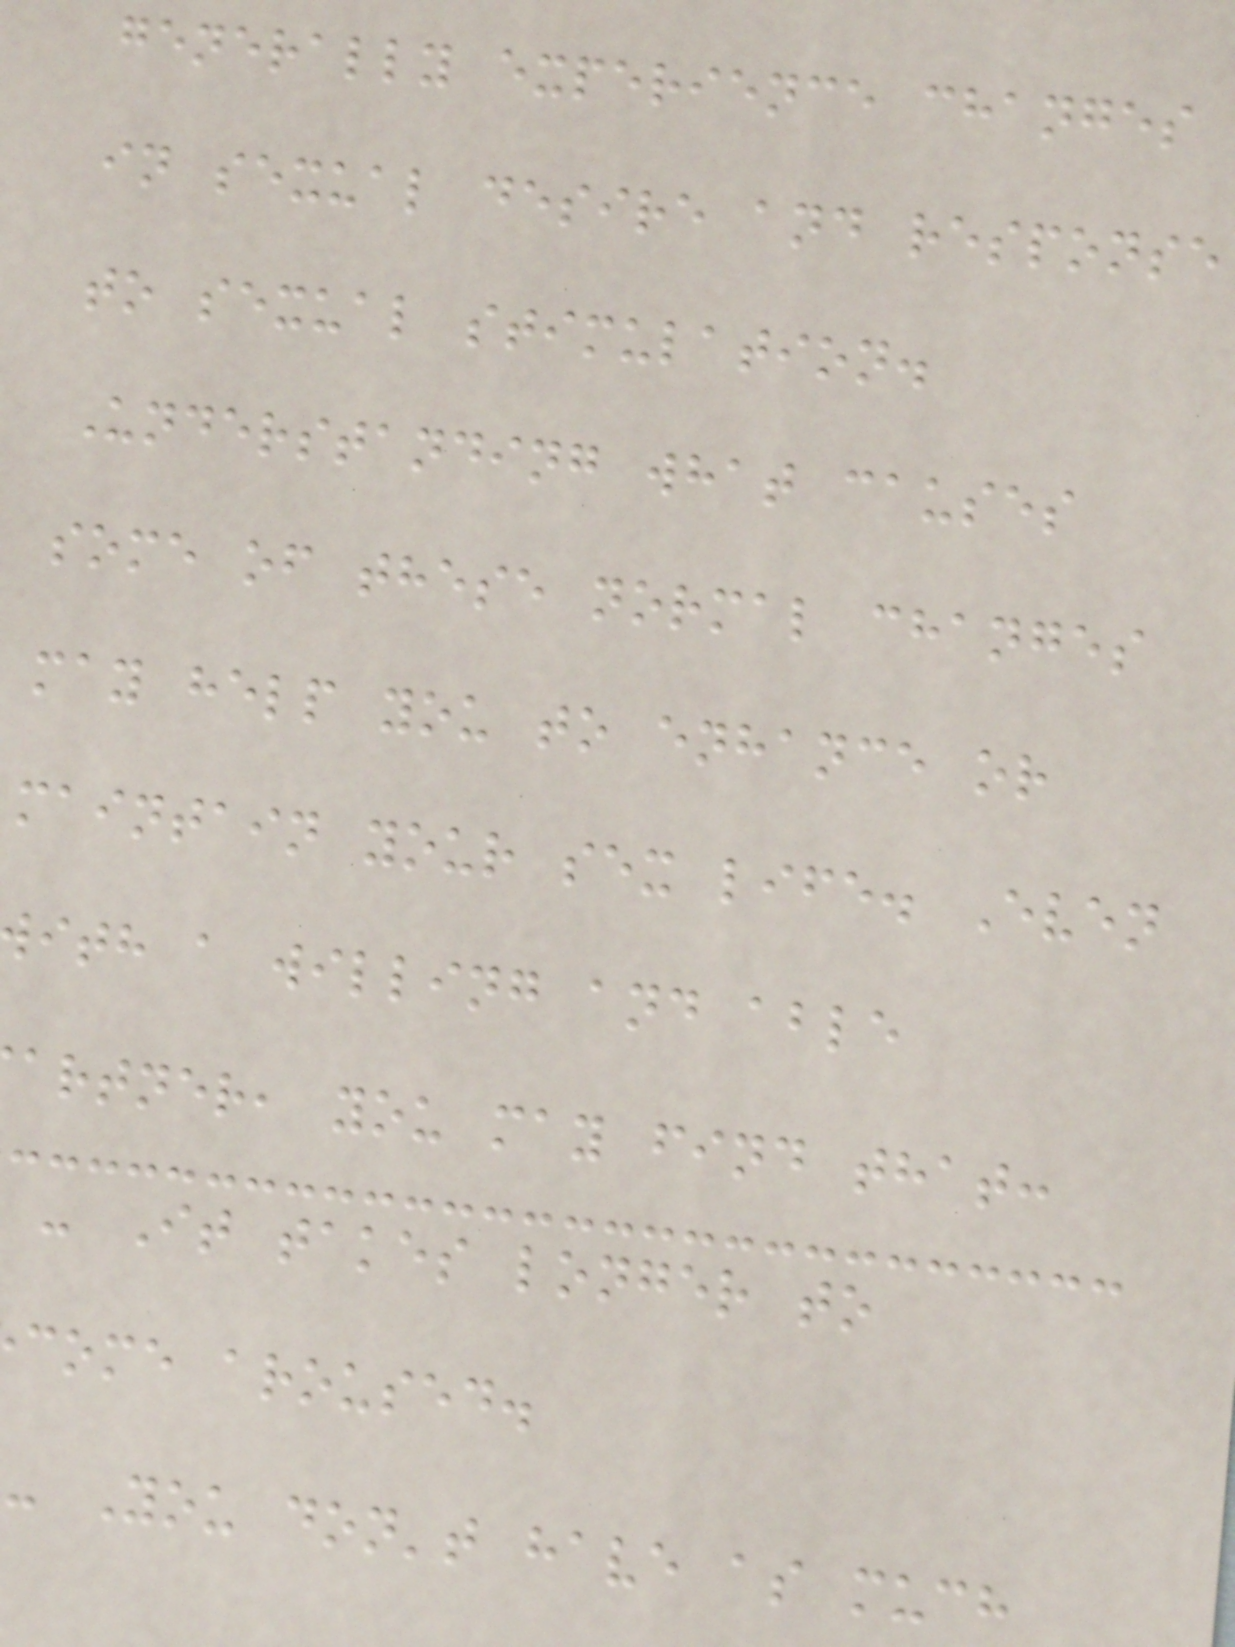generally experience changes
in sexual desire and response
to sexual stimulation.
Understanding what causes
some of these normal changes
may help you to enhance or
maintain your sex life. Even
ith a willing and able
artner, you may find that:
- It takes longer to
come aroused.
- You don't have as much
